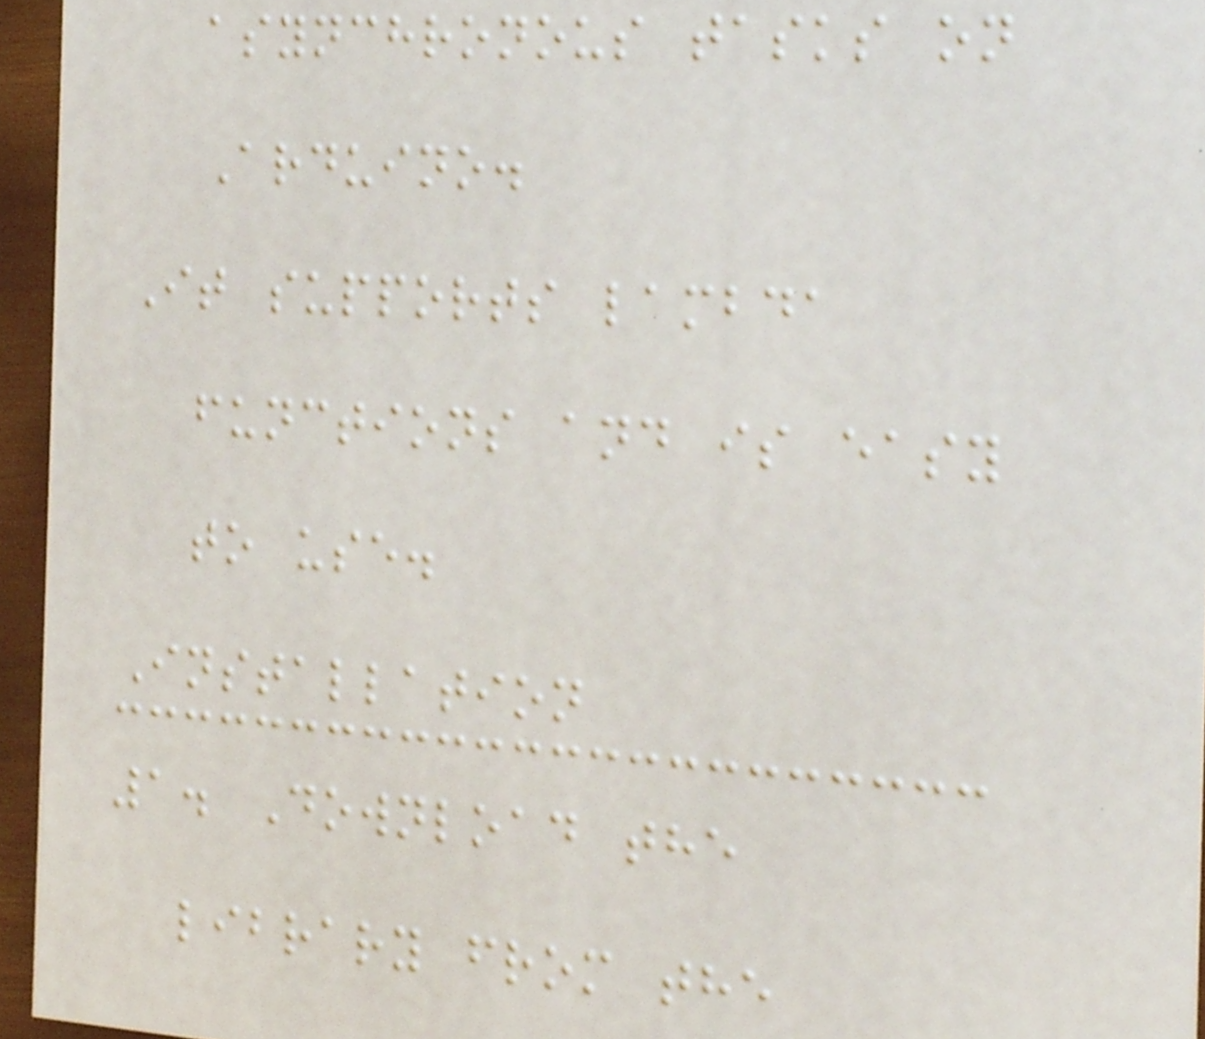asynchronous tasks on
Arduino.
It supports lambda
functions and is easy
to use.
Installation
1. Download the
library from the
